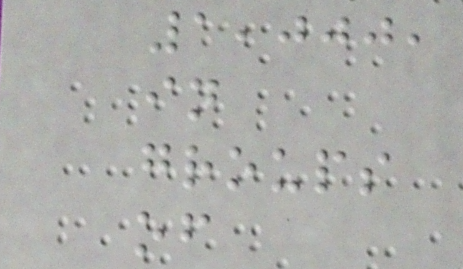1,000,
in
groups
of
